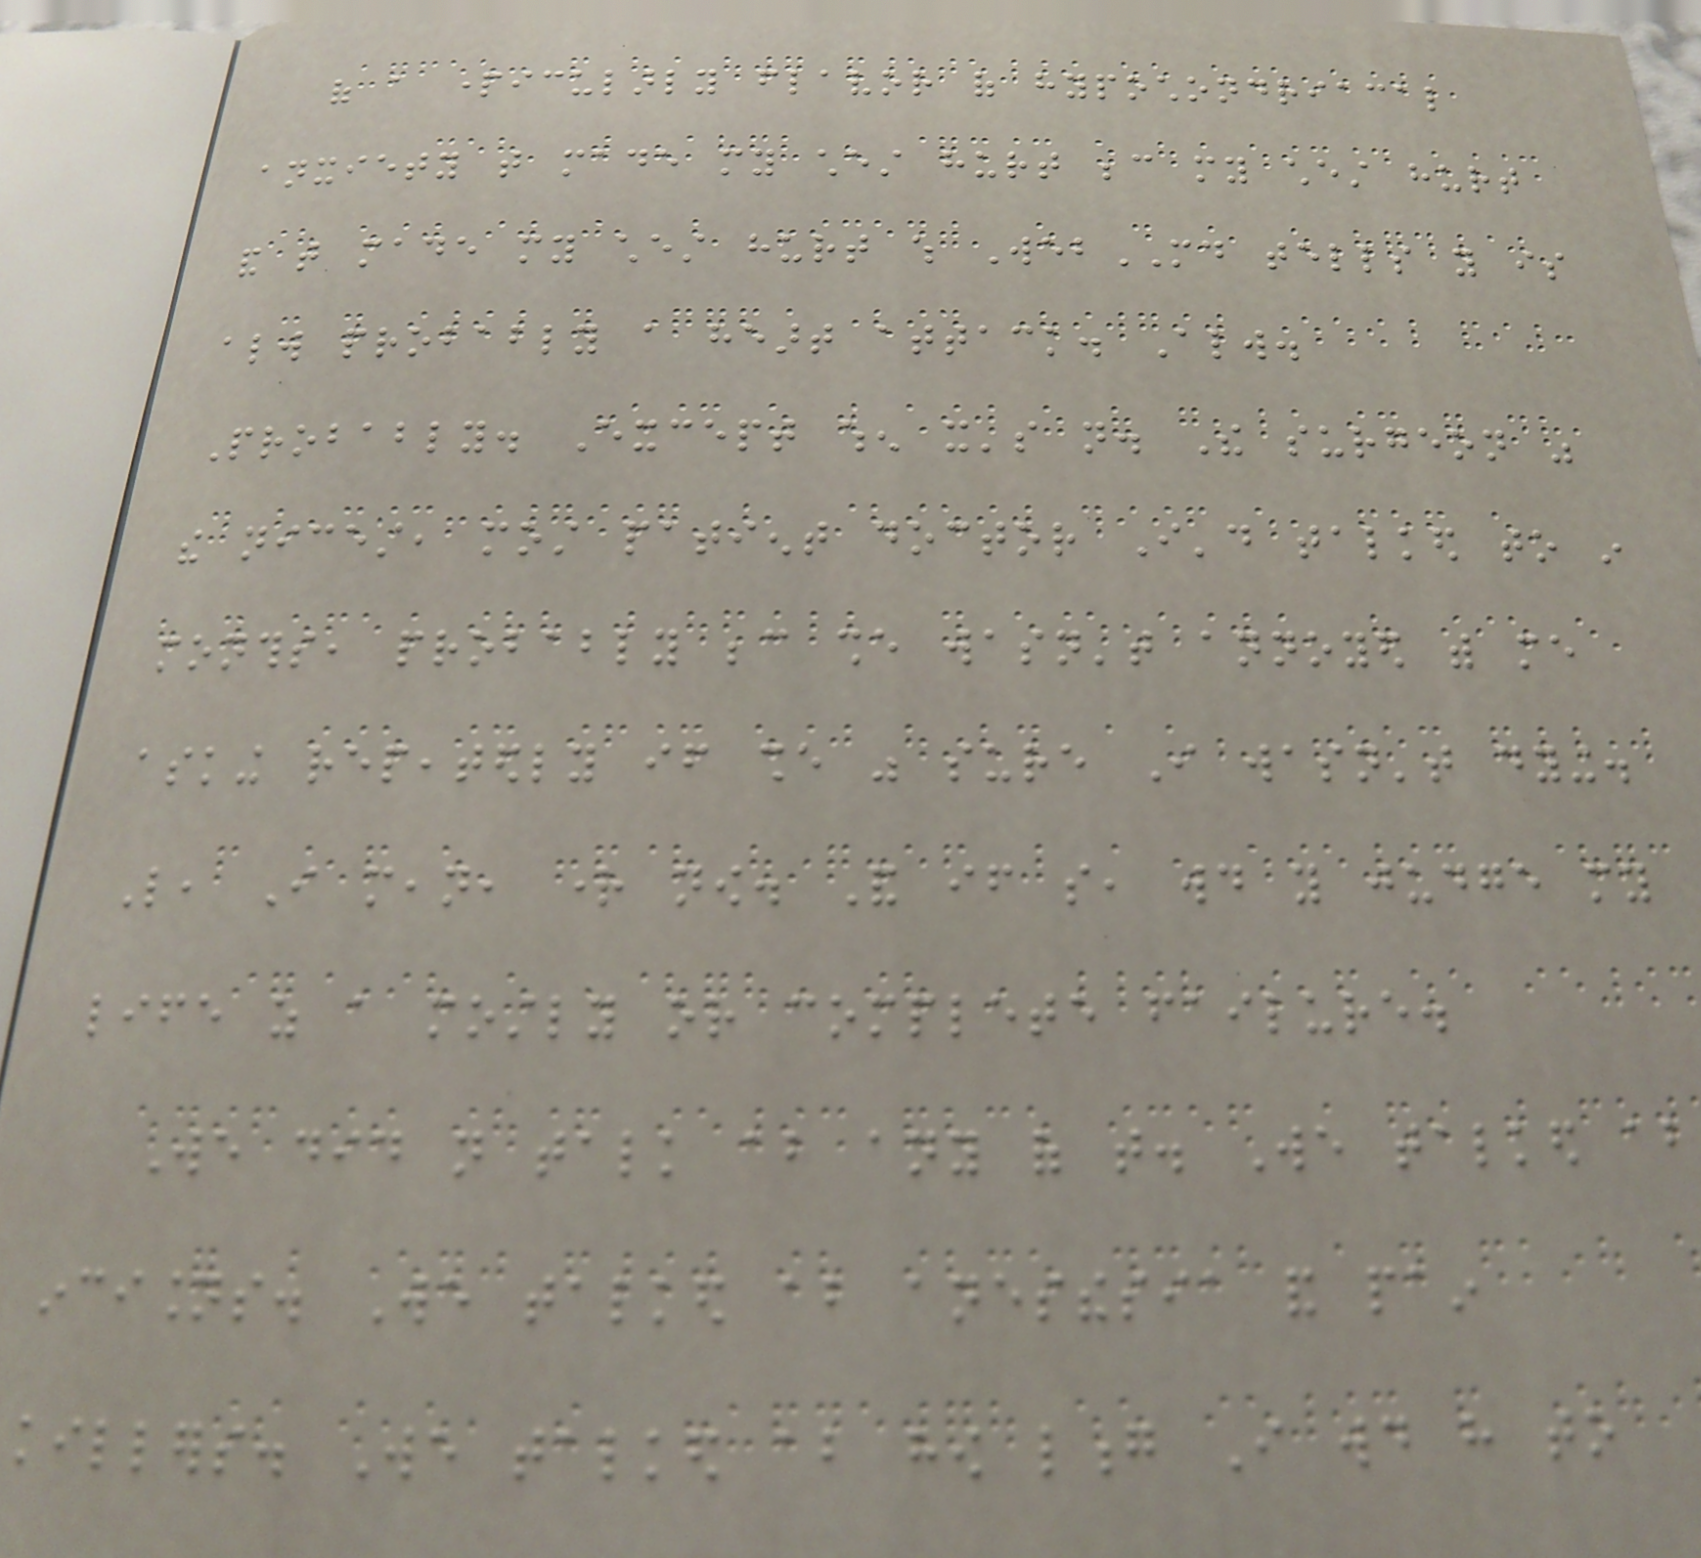of a particularly flavor of hypochondriacal
anxiety that made my chest hurt because my chest hurt
and that made my chest hurt which WebMD tells you is
always probably a heart attack. Always.
Probably. Except when it's not. The surgeon was
the nicest, most patient doctor I'd talked to in
months, probably because she wasn't annoyed with me
asking repeatedly if she was sure I wasn't dying.
Like, I mean, right now. And if so, would you judge my
life as a mostly or complete failure.
We did not talk about any of that. We talked about
incisions. We talked about anesthesia and pain
killers. We talked about how long I would have to
